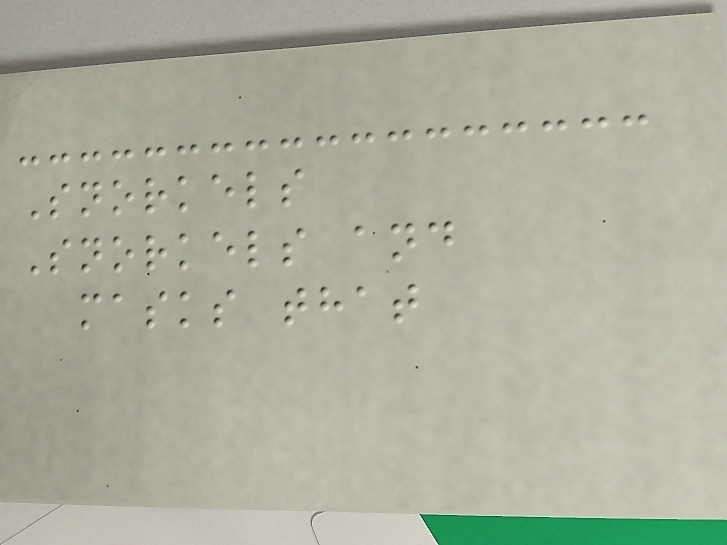Snorkels
Snorkels and
masks that
